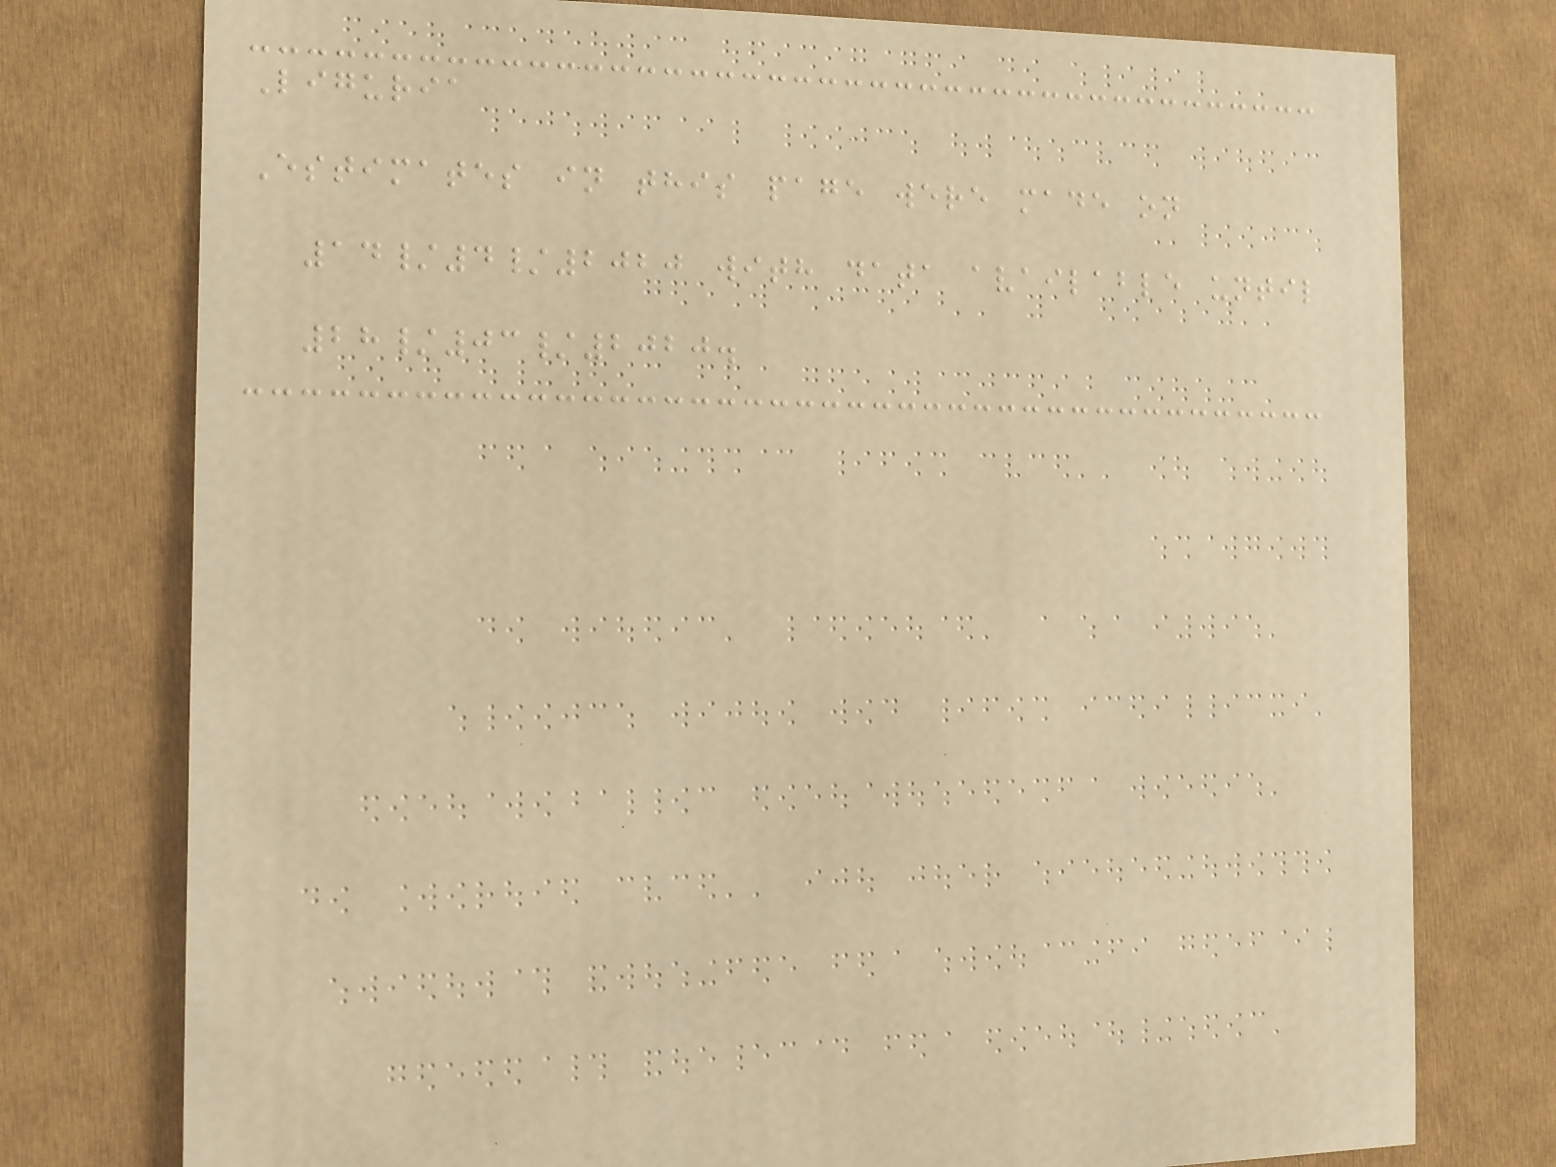Liguria
Estimates in this page were made on
14/4/2020 with data available until
28/03/2020.
